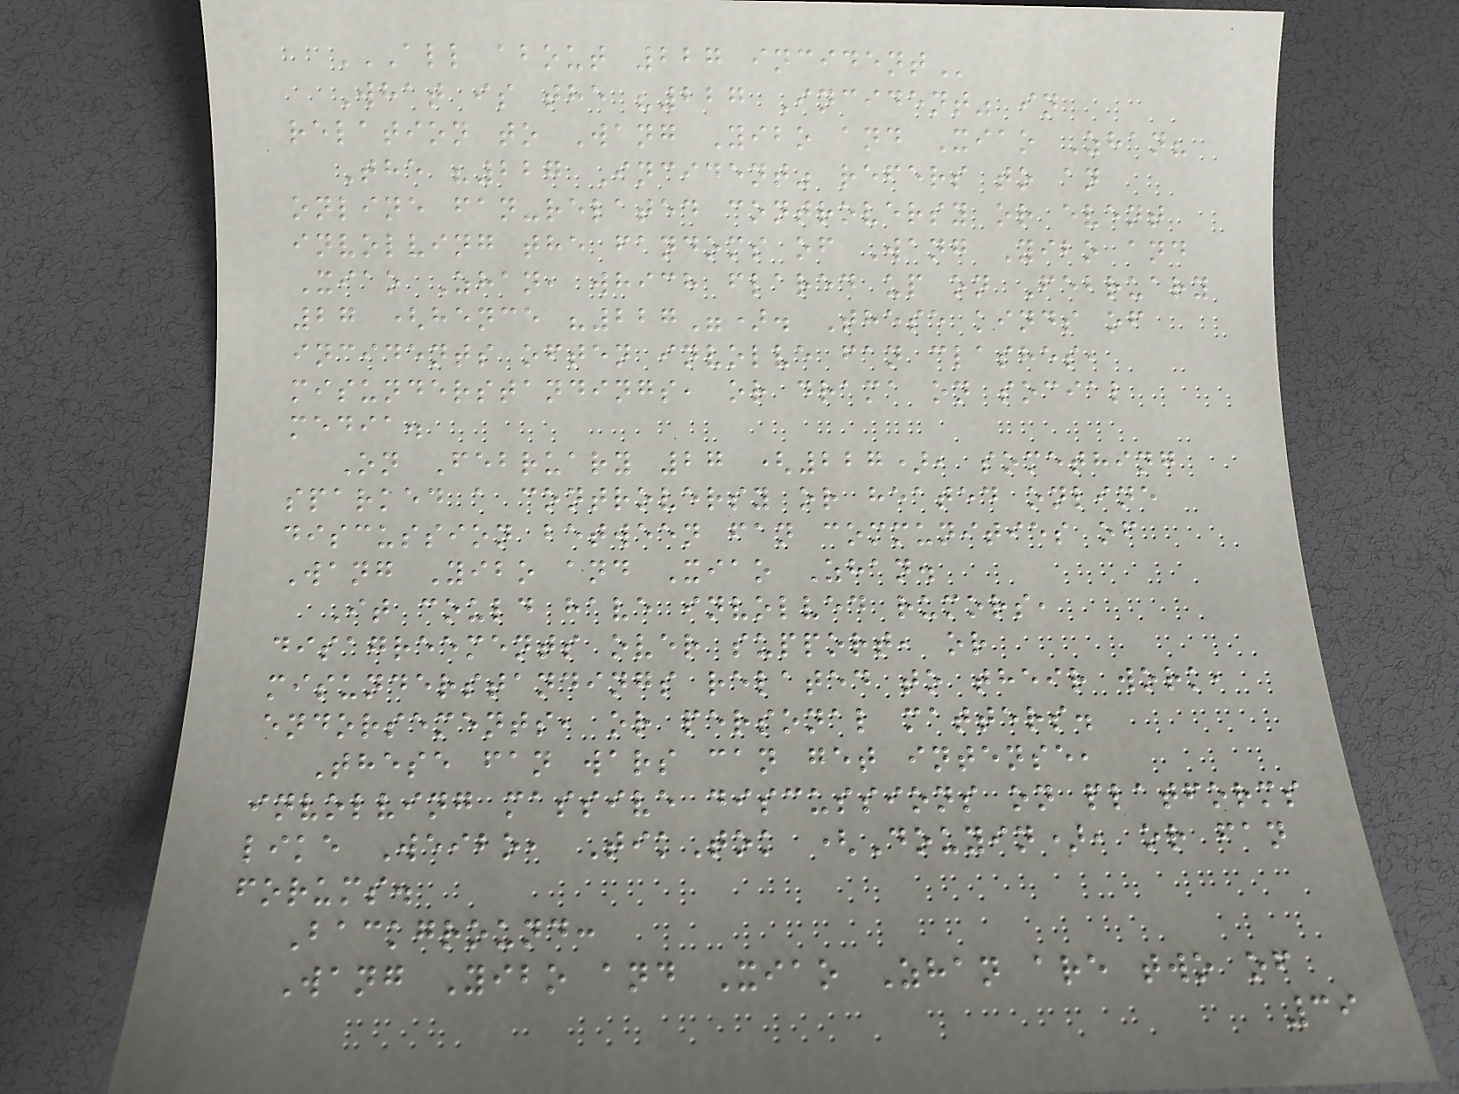ALL ABOUT 227 INCIDENT
What is the "227 Incident" in
relation to Wang Yibo and Xiao Zhan?
The "227 Incident" refers to an
online fan-related controversy or event
involving the fandoms of Wang Yibo and
Xiao Zhan, which flared up on February
27 (hence "227"). These kinds of
incidents often involve fan clashes,
misunderstandings, or drama on social
media.
On February 27 (227), something
sparked a controversy or heated online
discussion between fan communities of
Wang Yibo and Xiao Zhan.
It could have involved rumors,
disagreements over support, or
misunderstandings related to their work,
endorsements, or personal matters.
These fan wars can get intense,
involving massive discussions on platforms
like Weibo, TikTok (Douyin), or fan
forums.
Background:
Wang Yibo and Xiao Zhan are two of
39
